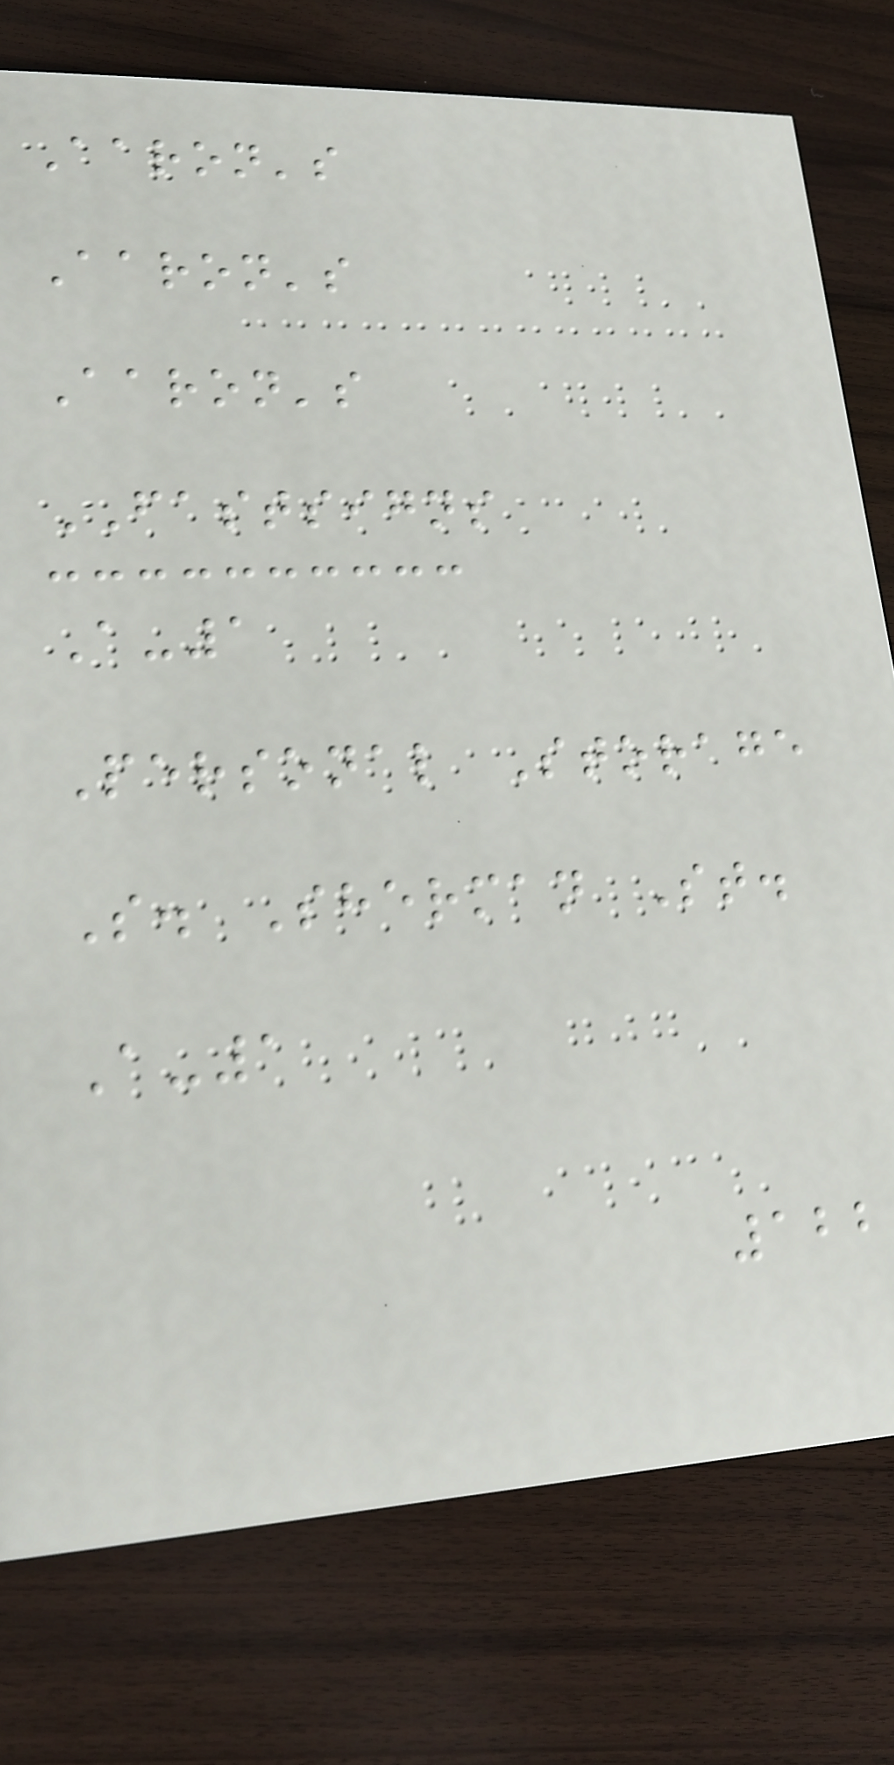Aaron's
Aaron's
Aaron's
FASTSIGNS
A-1
Personal Storage
S. Sherman St.
A-1
122
